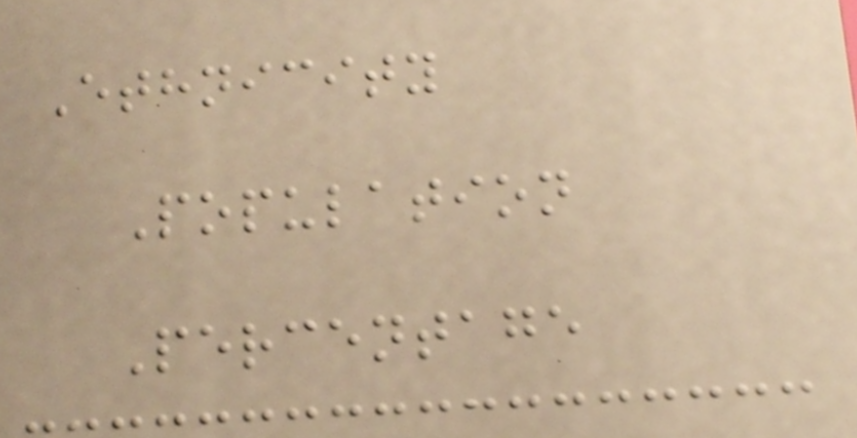Ethnicity
Population
Percentage
